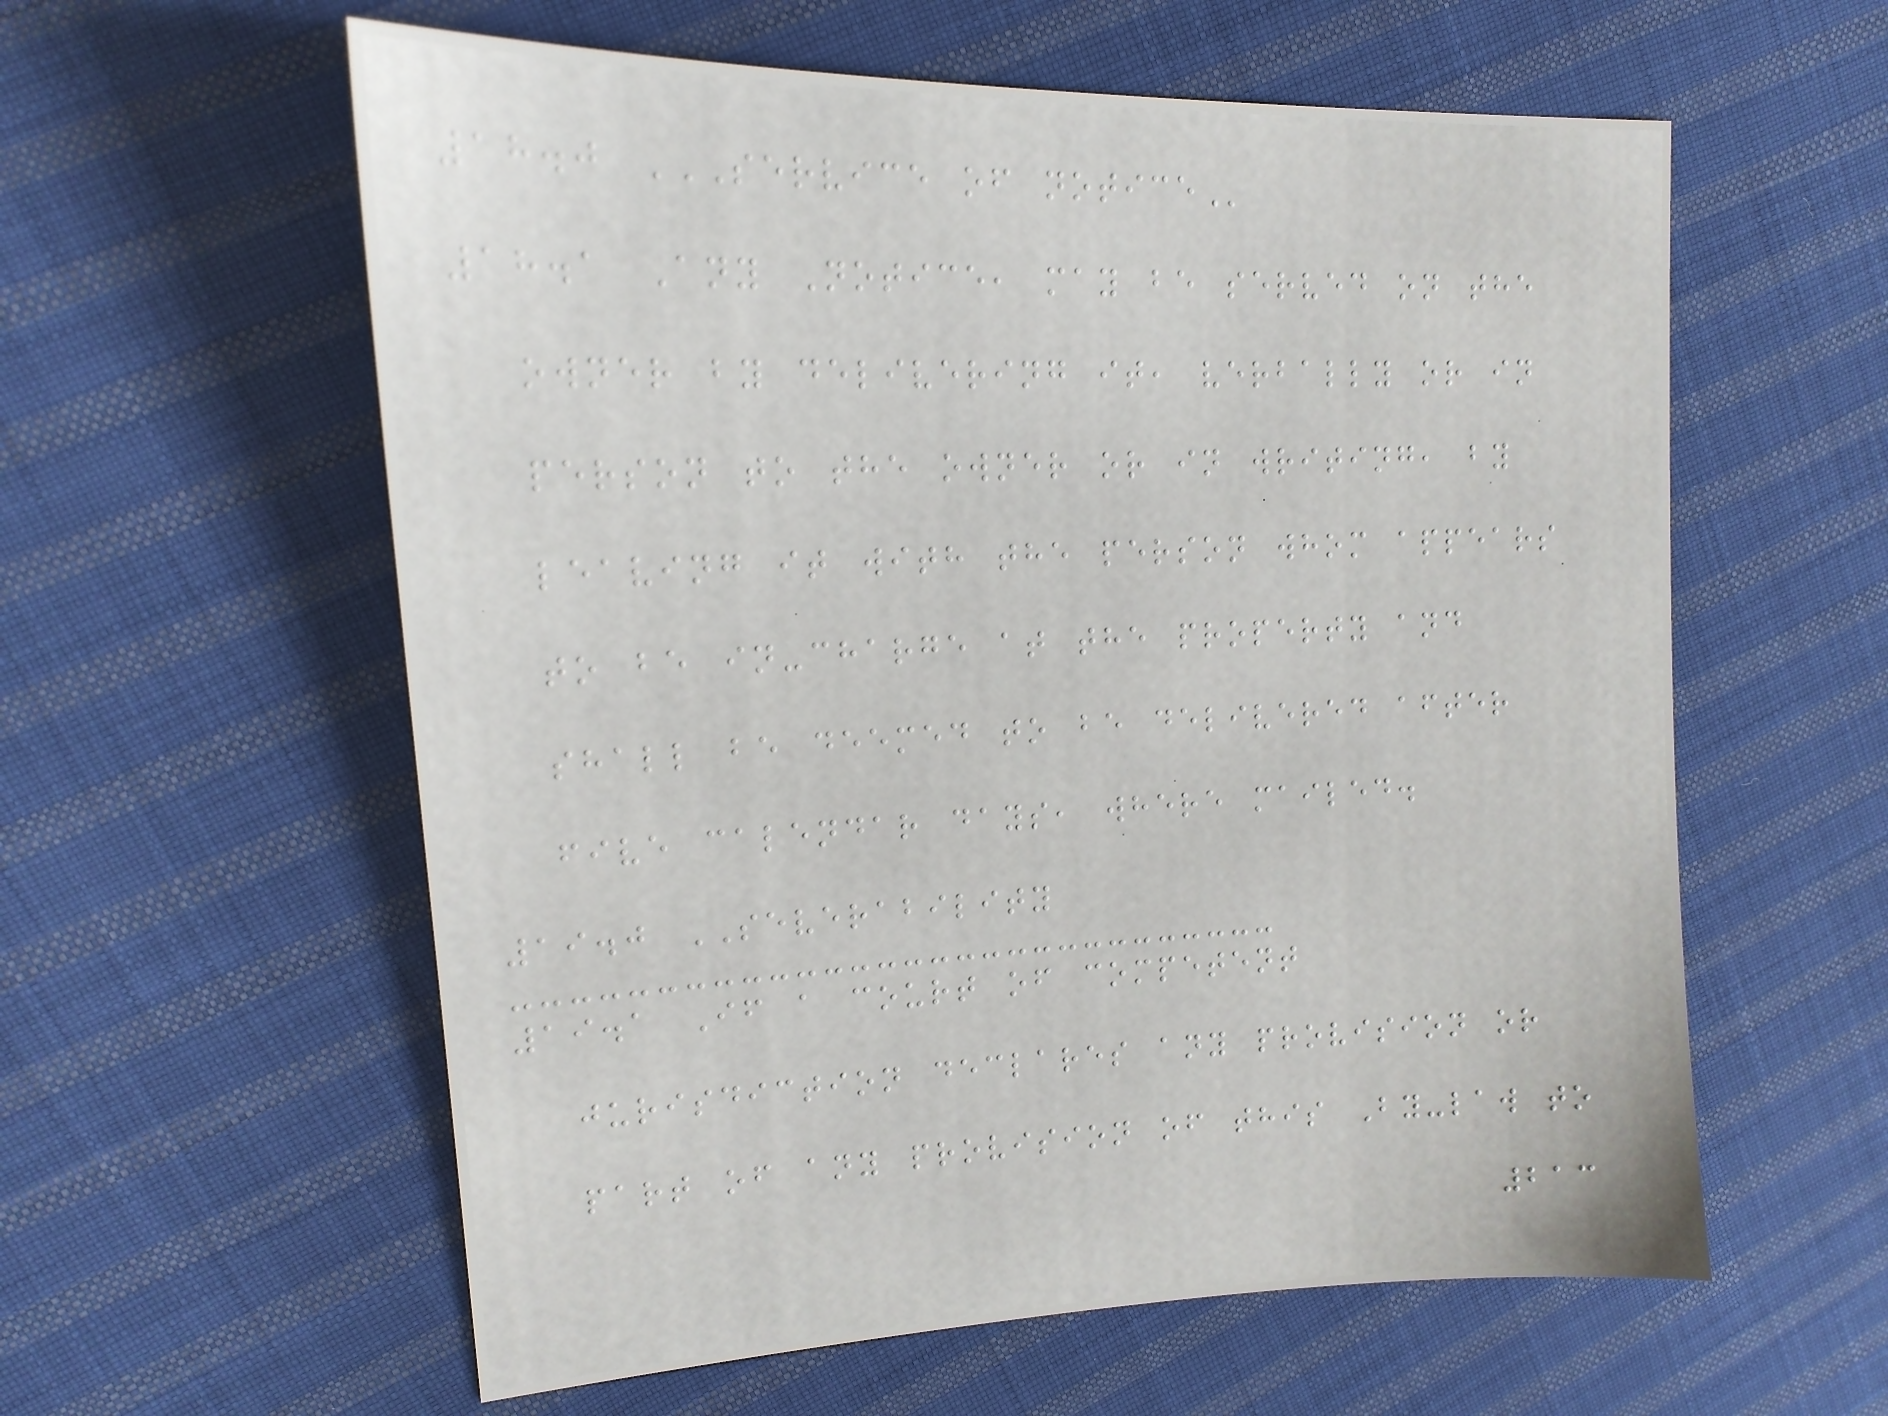18.0 SERVICE OF NOTICE
18.1 Any Notice, may be served on the
owner by delivering it, verbally or in
person to the owner or in writing, by
leaving it with the person whom appears
to be in-charge at the property and
shall be deemed to be delivered after
five calendar days, where mailed.
19.0 SEVERABILITY
19.1 If a court of competent
jurisdiction declares any provision or
part of any provision of this By-law to
213
